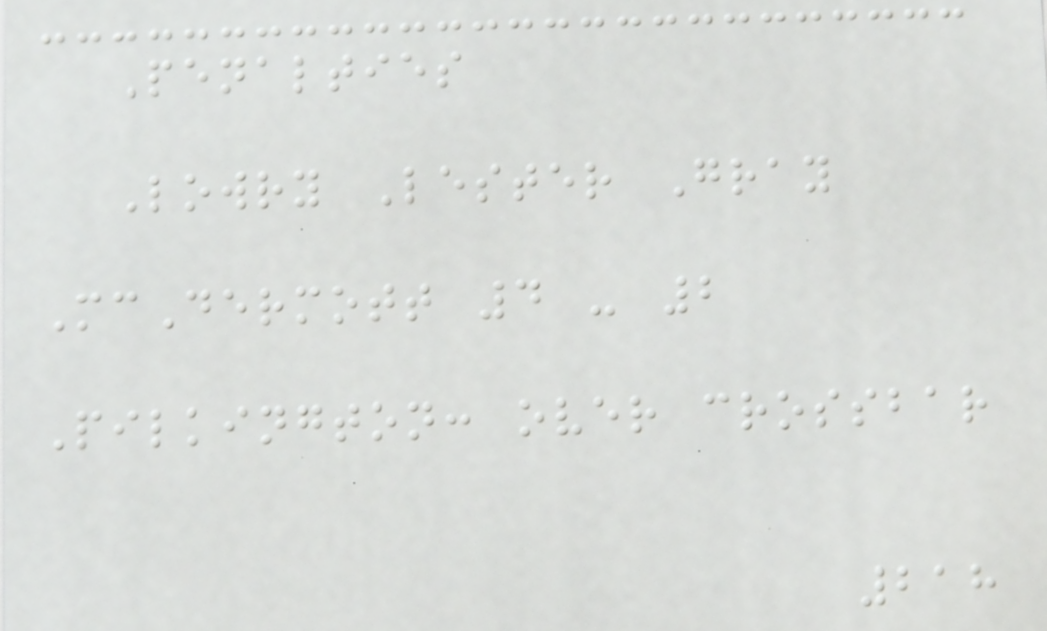Penalties
Lowry Lester Gray
McDermott 4 - 2
Pilkington: over crossbar
218
